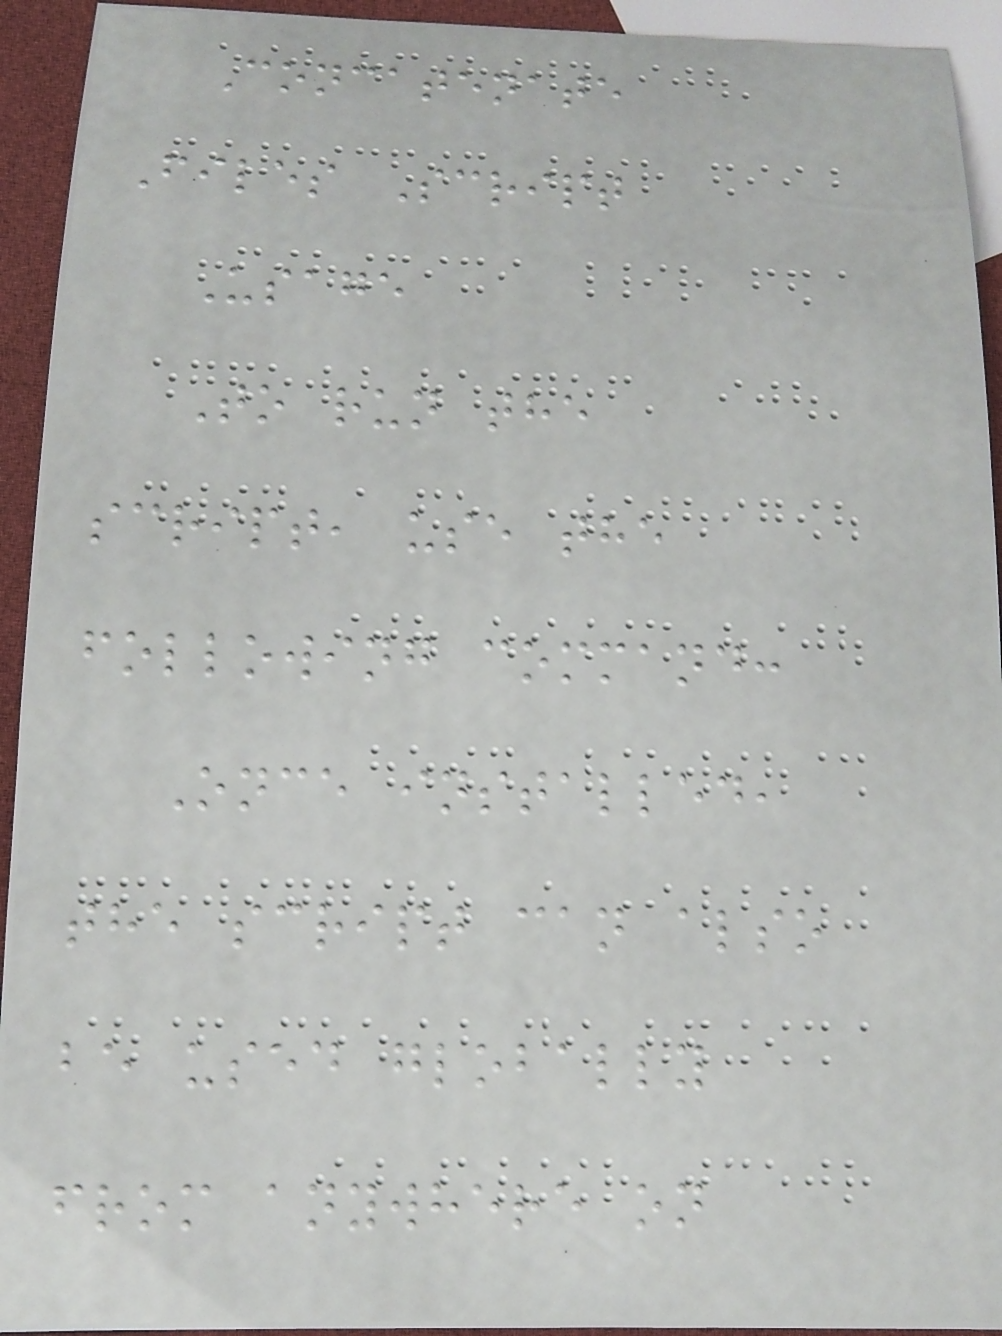Concatenate
Files Script
Usage
To run the
script, use the
following command:
Once installed,
the script can also
be used globally
from anywhere on
